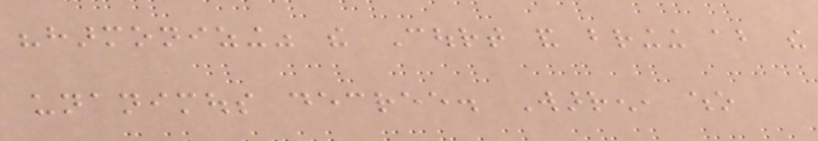"harmonizing" the Court and bringing about the
unanimous decree. Warren, who
